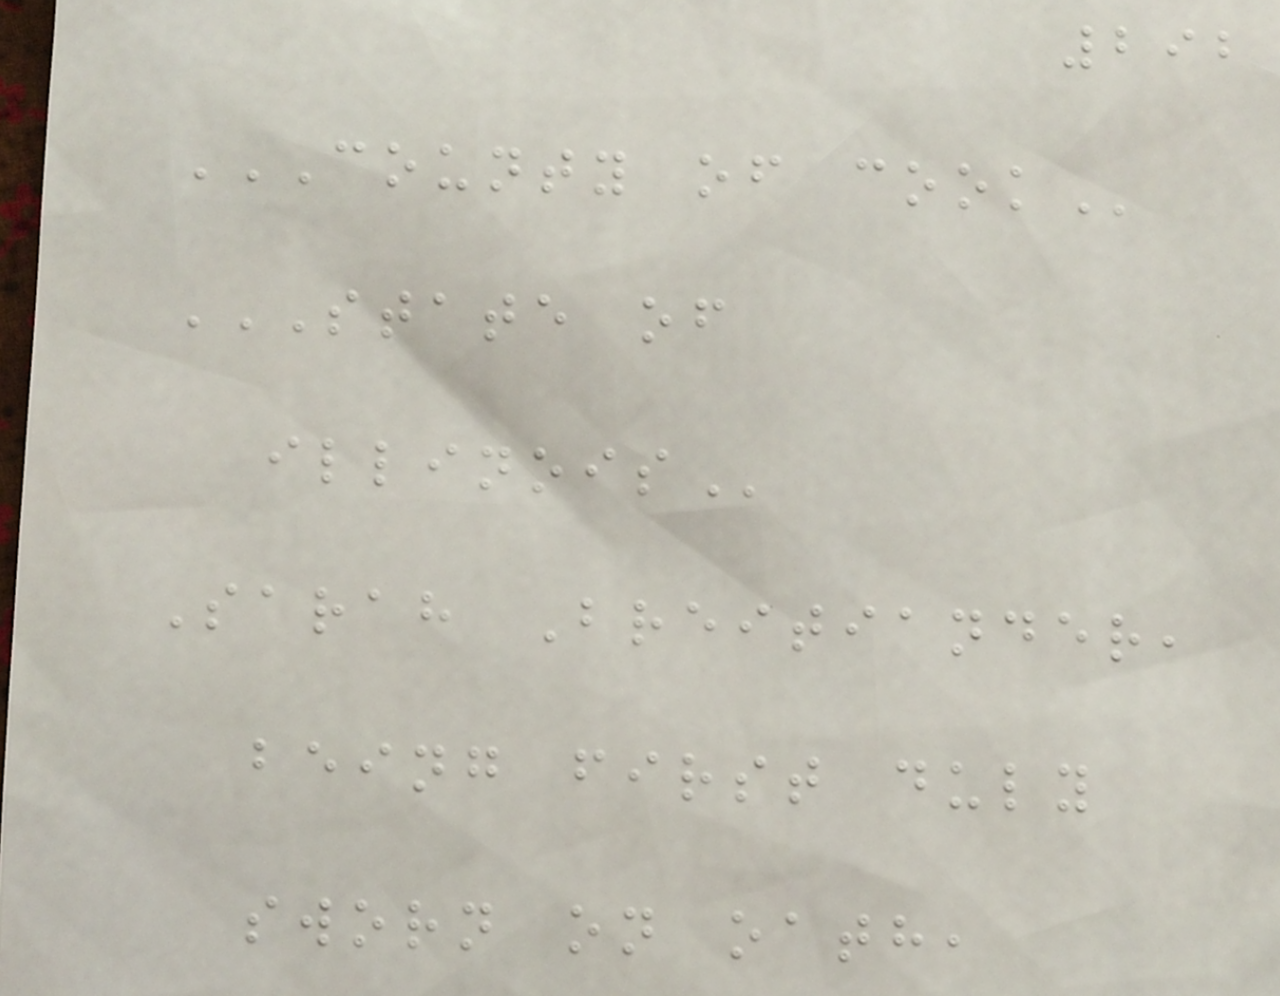292
COUNTY OF COOK
STATE OF
ILLINOIS
Sarah Breitiander,
being first duly
sworn on oath,
